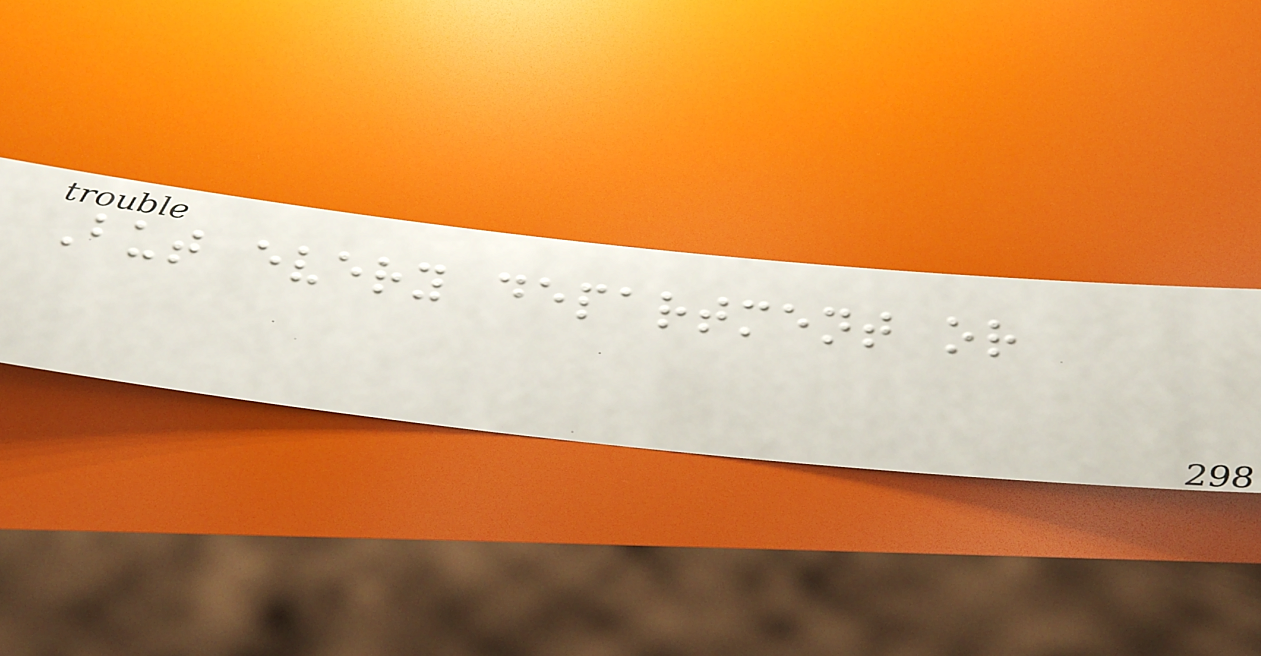But every department or
